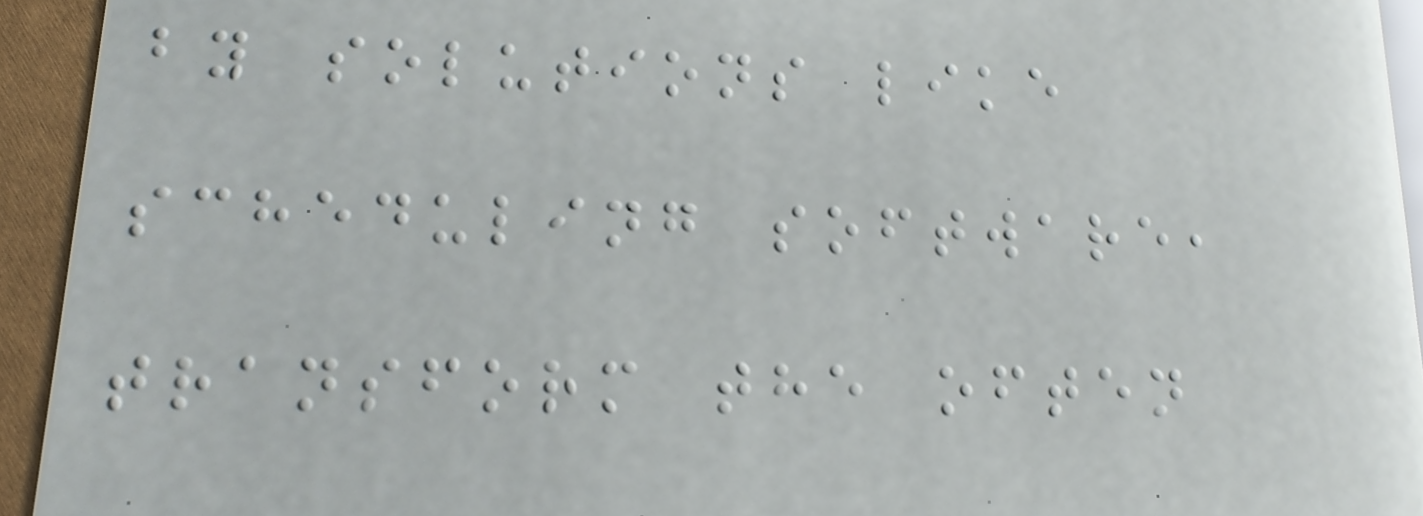by solutions like
scheduling software,
transform the often
